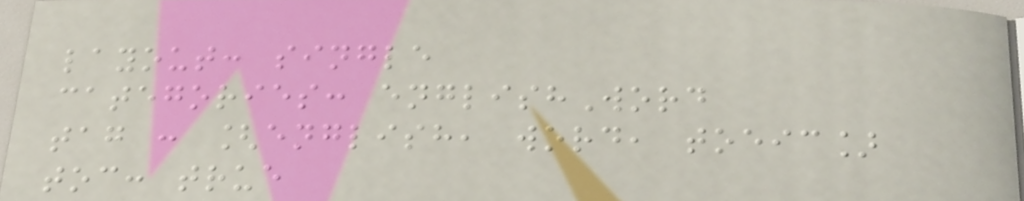layout: single
categories: englishWord
tag : [english, word, toeic]
toc: true
